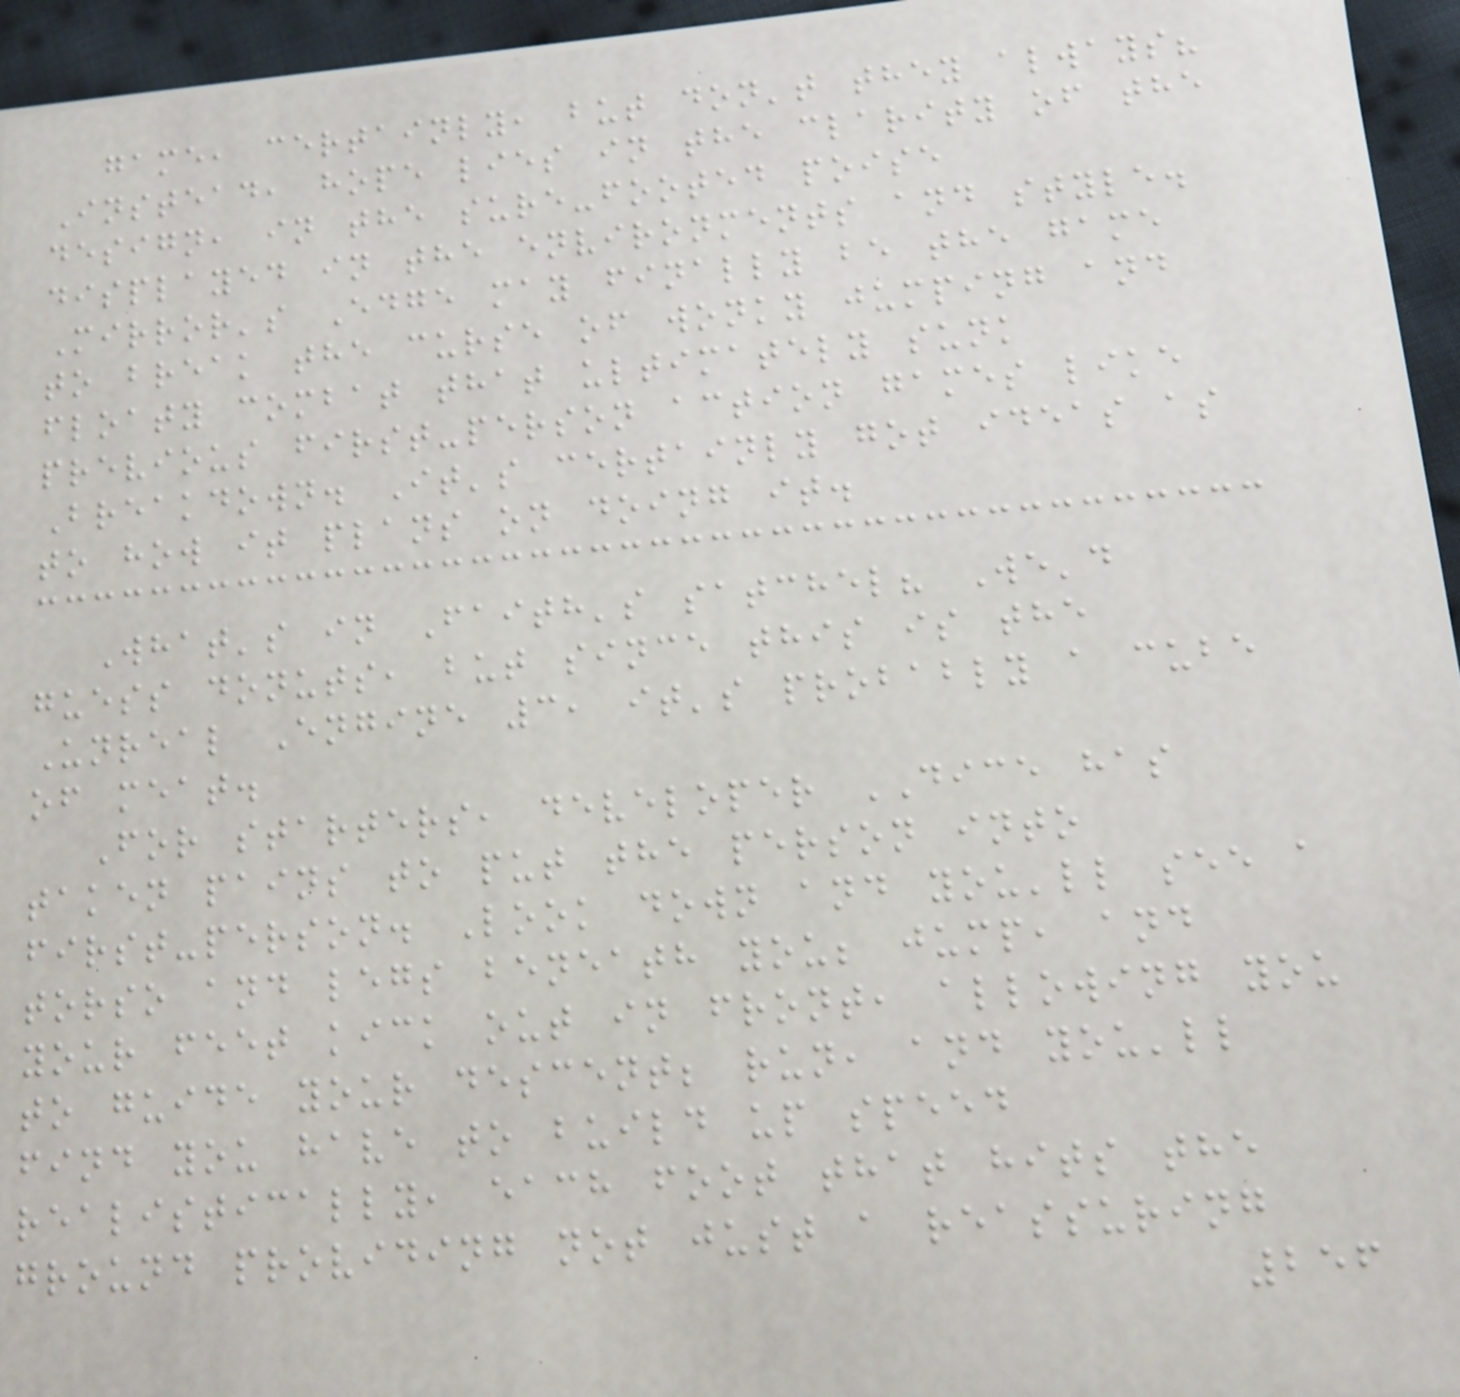game, certainly, but don't they always?
Instead, hope lies in the clarity of the
design, in the sure-footed poise
displayed in the environments and style.
Mirror's Edge may finally be the game
to break the curse of wonky jumping and
floaty combat that ultimately sunk
previous first-person action games like
Breakdown. It's certainly got ideas as
to how it plans on doing it.
What's in Faith's satchel? We'd
guess donuts, but since this is the
Unreal Engine 3, it's probably a cube
of meat.
For starters, developer DICE has
taken pains to put the person into
first-person. Look down and you'll see a
torso and legs beneath you; jump, and
your feet kick out in front, allowing you
to guide your descent; run, and you'll
find you have to build up speed
realistically, each foot that hits the
ground providing not just a reassuring
256
